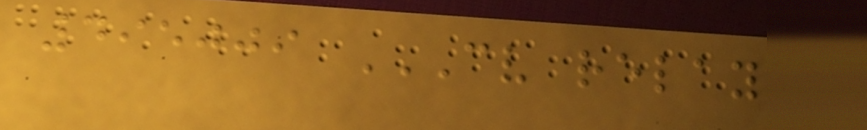495009 CV RELAY
